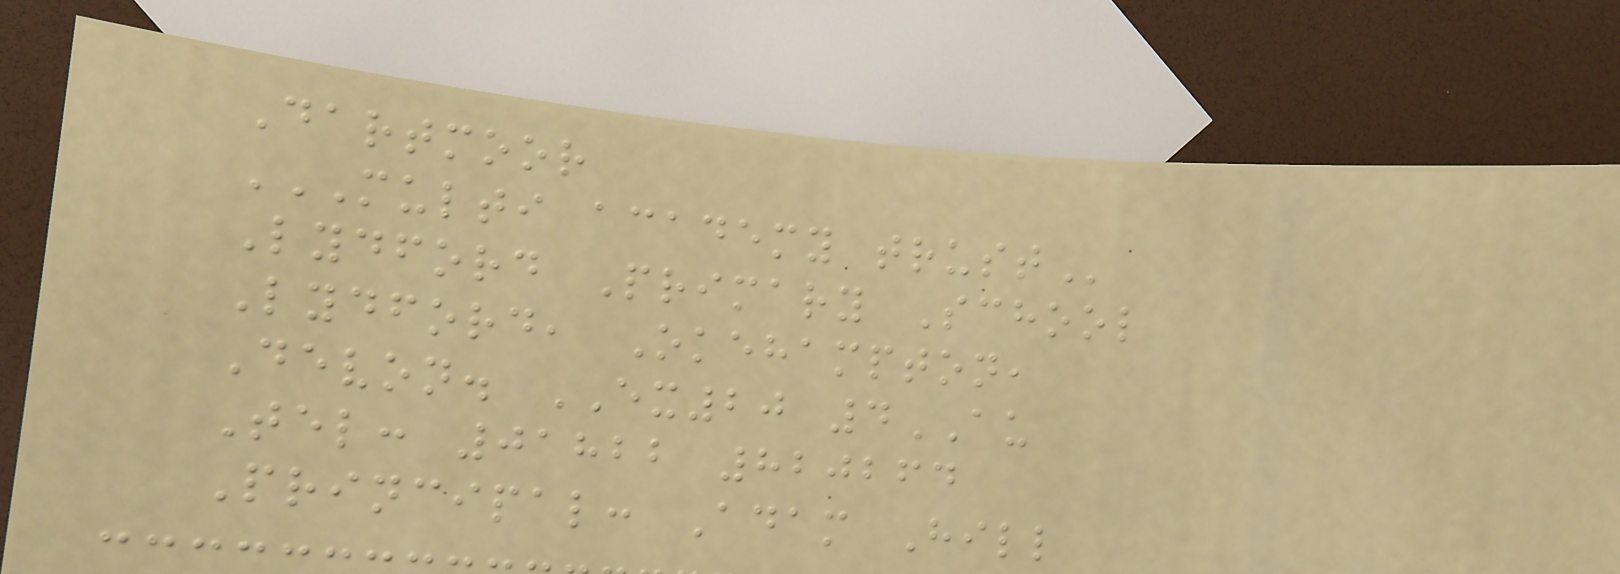Dartmoor
MULTI ACADEMY TRUST
Lydford Primary School
Lydford, Okehampton,
Devon. EX20 4AU
Tel: 01822 820264
Principal: Adam Hill
